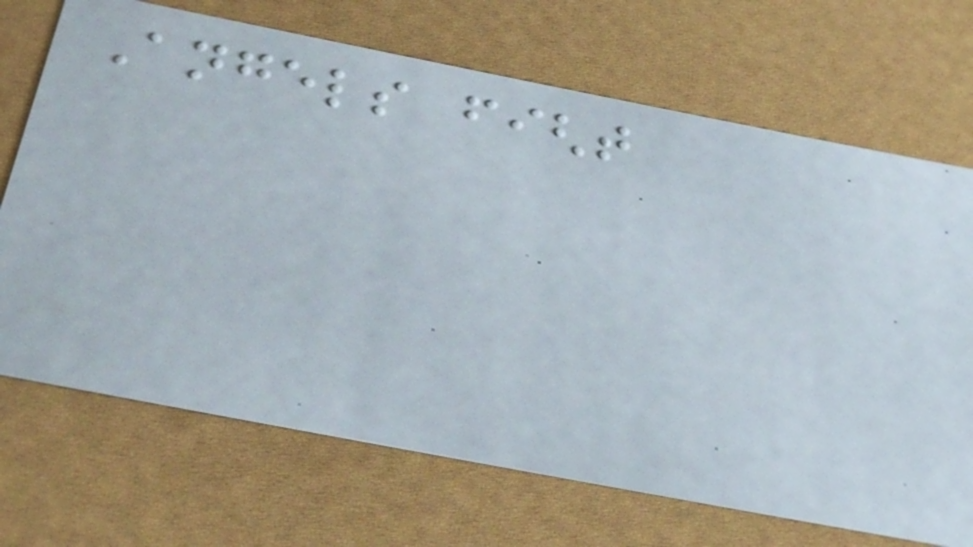Angels fight
